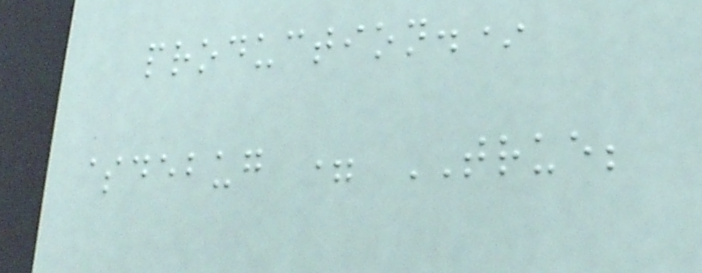production.*
$debug = TRUE;
